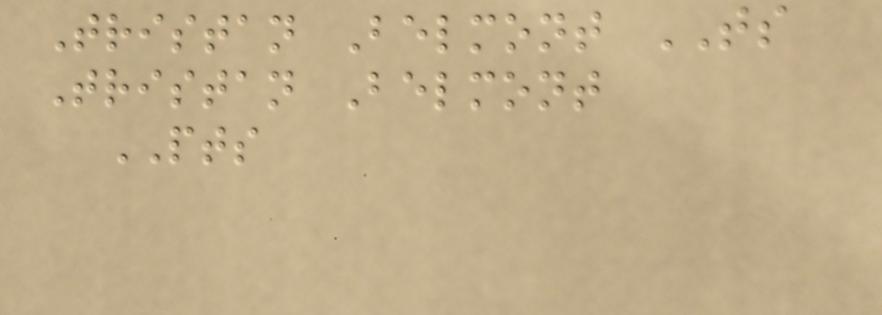Tristan Belmont TS
Tristan Belmont
PTS
